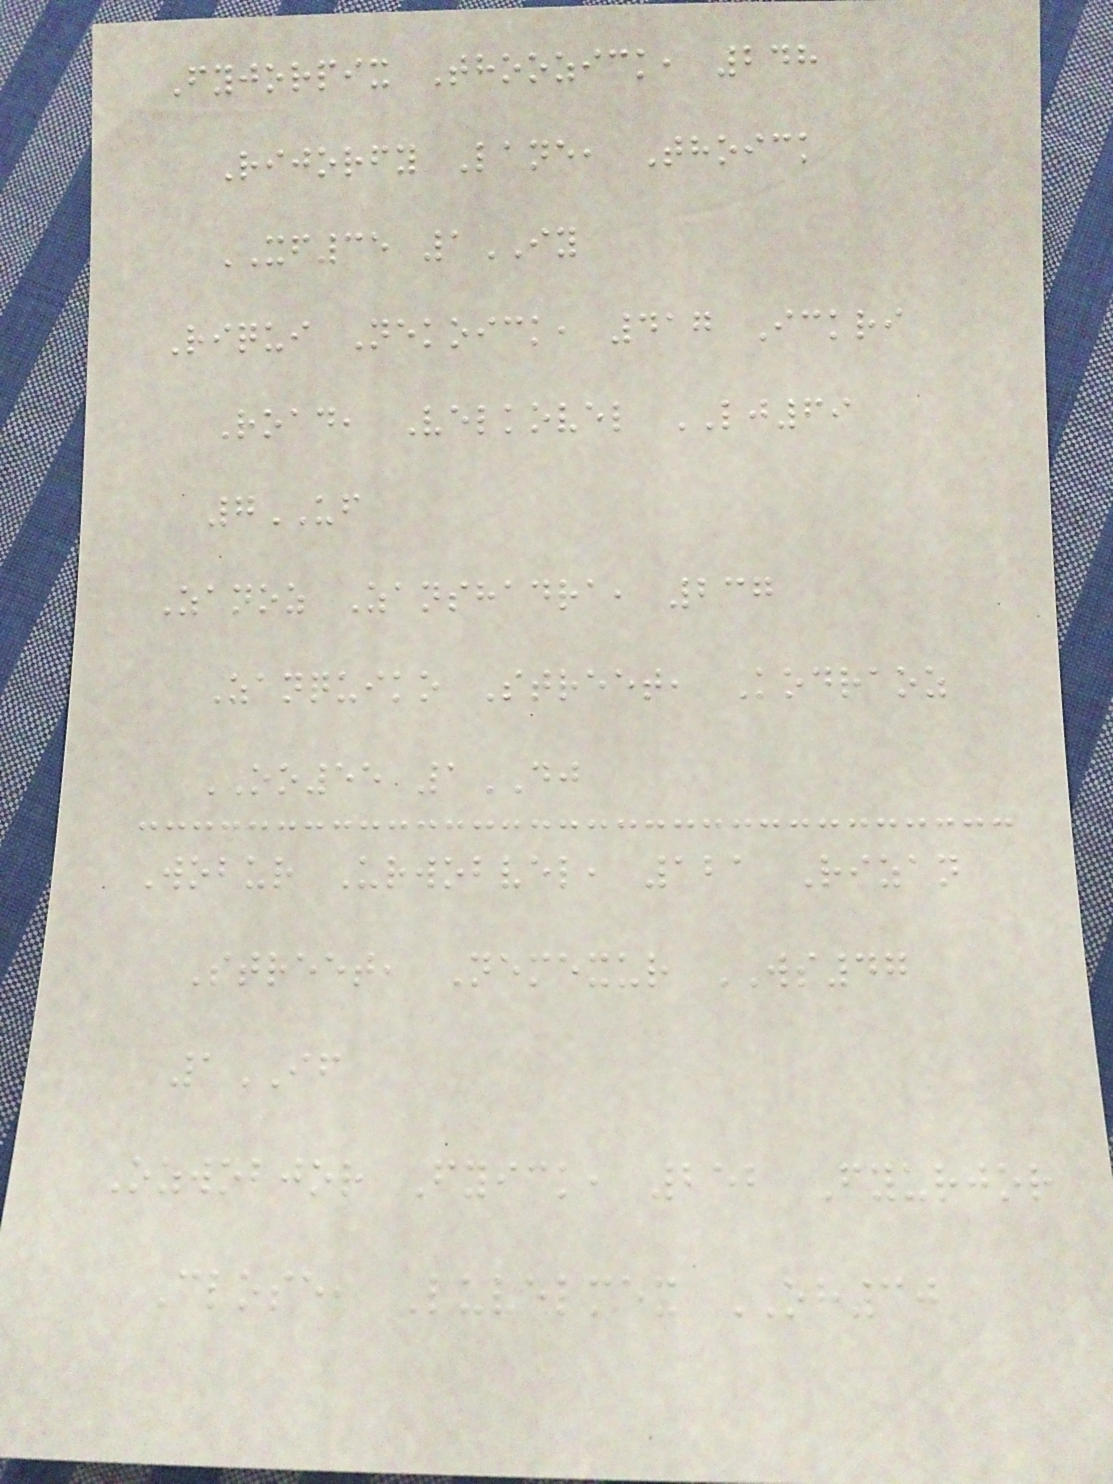Fyjorpix Thoozick, 248
Rijorfy Lane, Thoick
XF35 1IY
Riqui Nekoick, 417 Ickri
Road, Velkovel LJ69
7UF
Zanoz Zanshadra, 237
Zanquiko Street, Kodraoz
OO55 1DJ
Wobur Urwobvel, 121 Rizan
Street, Nemexur WS47
1IF
Ozwobjor Fyick, 252 Fyurjor
Close, Luvelmex OH30
